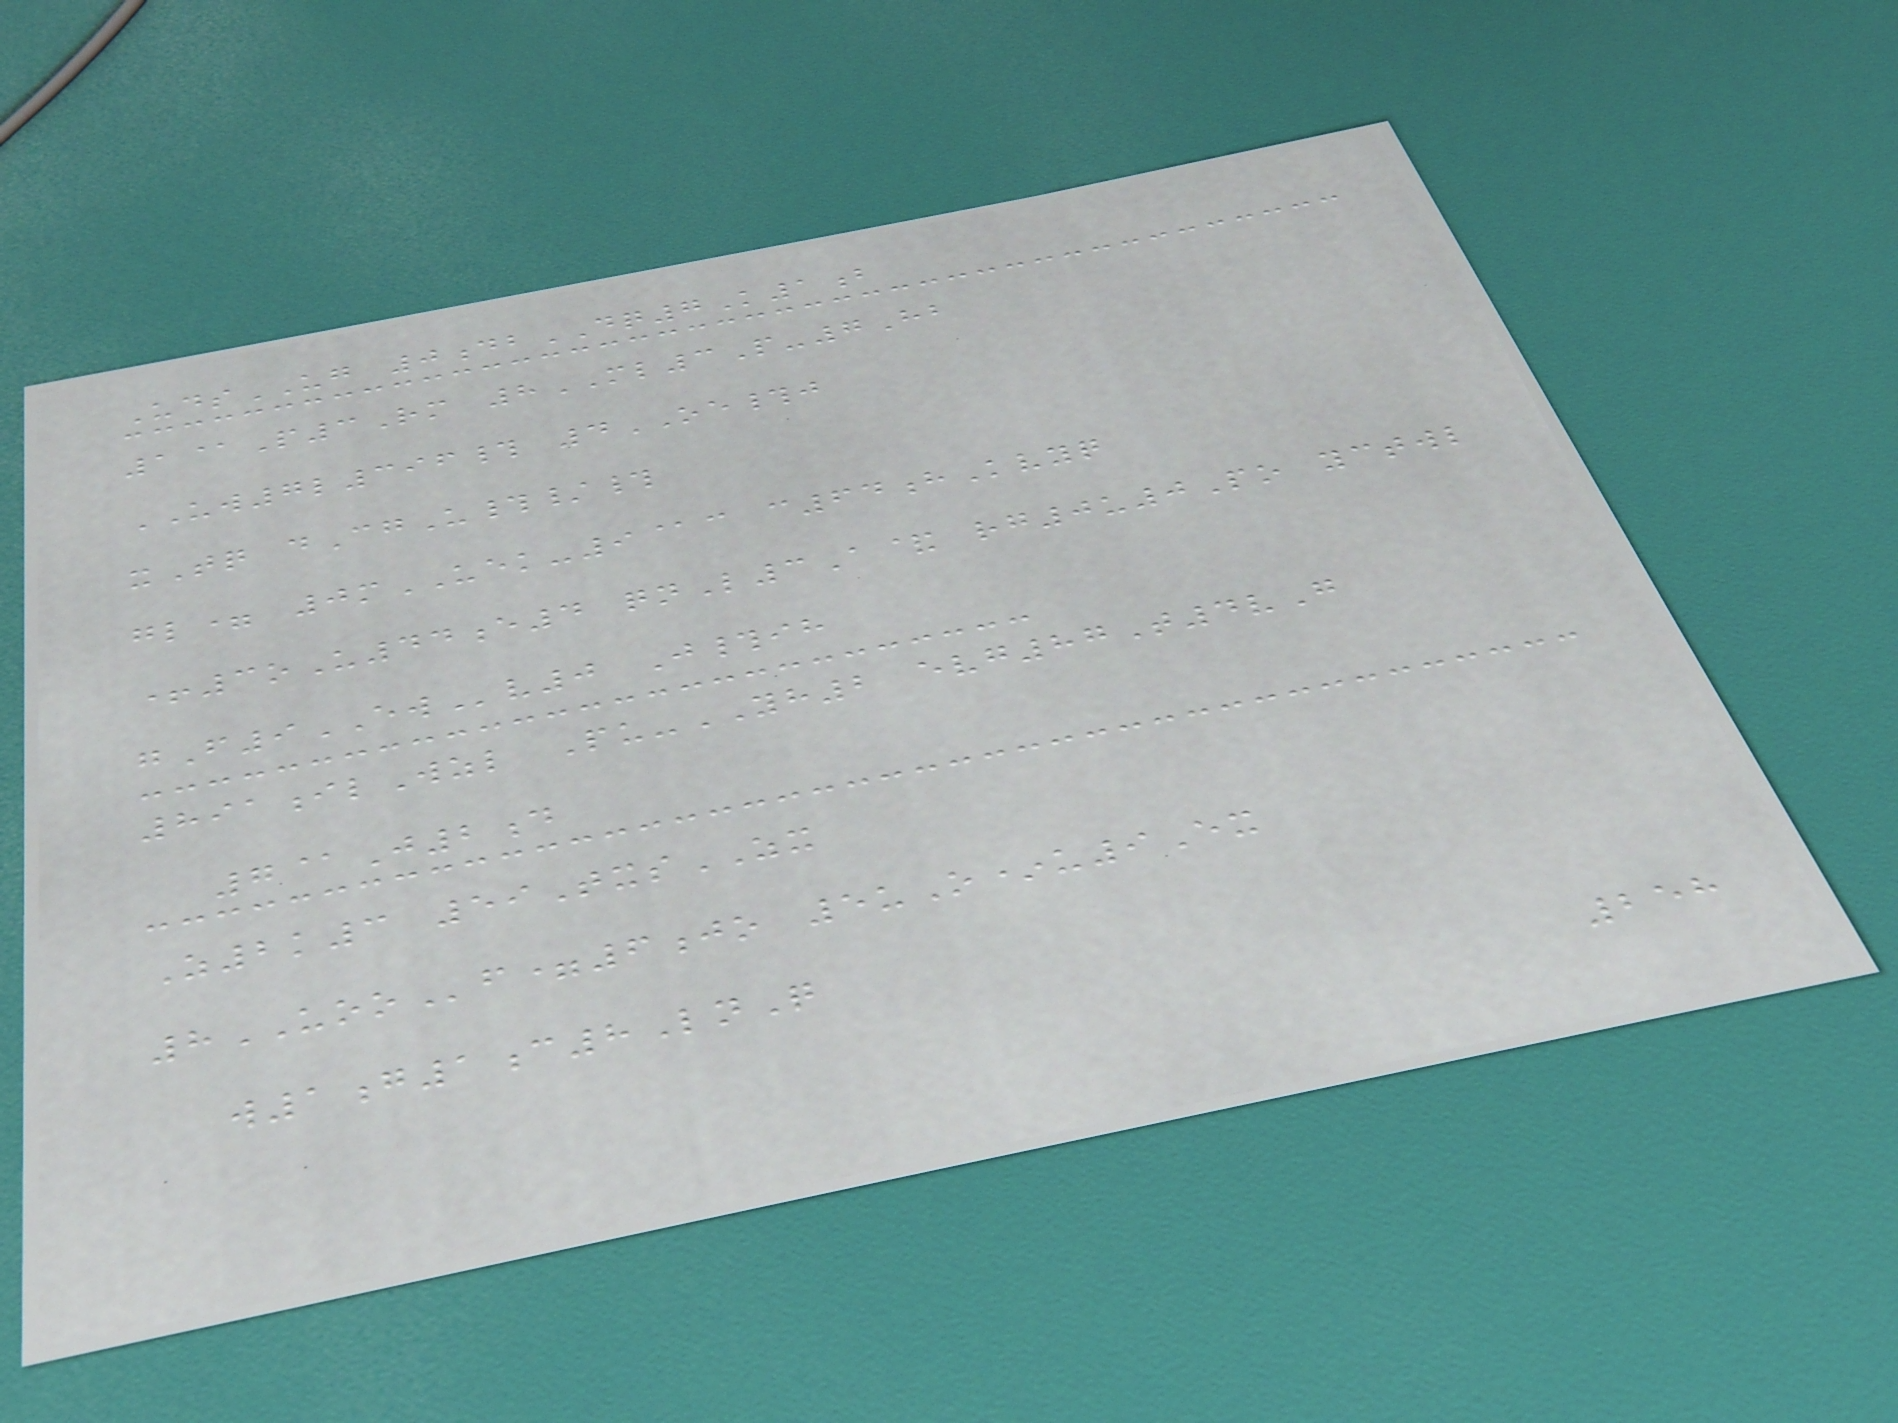UdsUG 0dbDQ7K1b
1@P3Rm 8ML3P-7Hb
UW7l396# 4OE#j
xTq dCgU#/#
gl= 0mUEK-9@c c64hKvyq
+3oU44e4 qnL3A& rg0u0Po yctwl
gF9EWv0 J#ih
891ilWzl Pu-YH2 evg87T4vG
7@J2d
Z2k3 59TxsZX
8UOOf=6jo 5uO*u9Ex
w1g1c8LnQ
258
